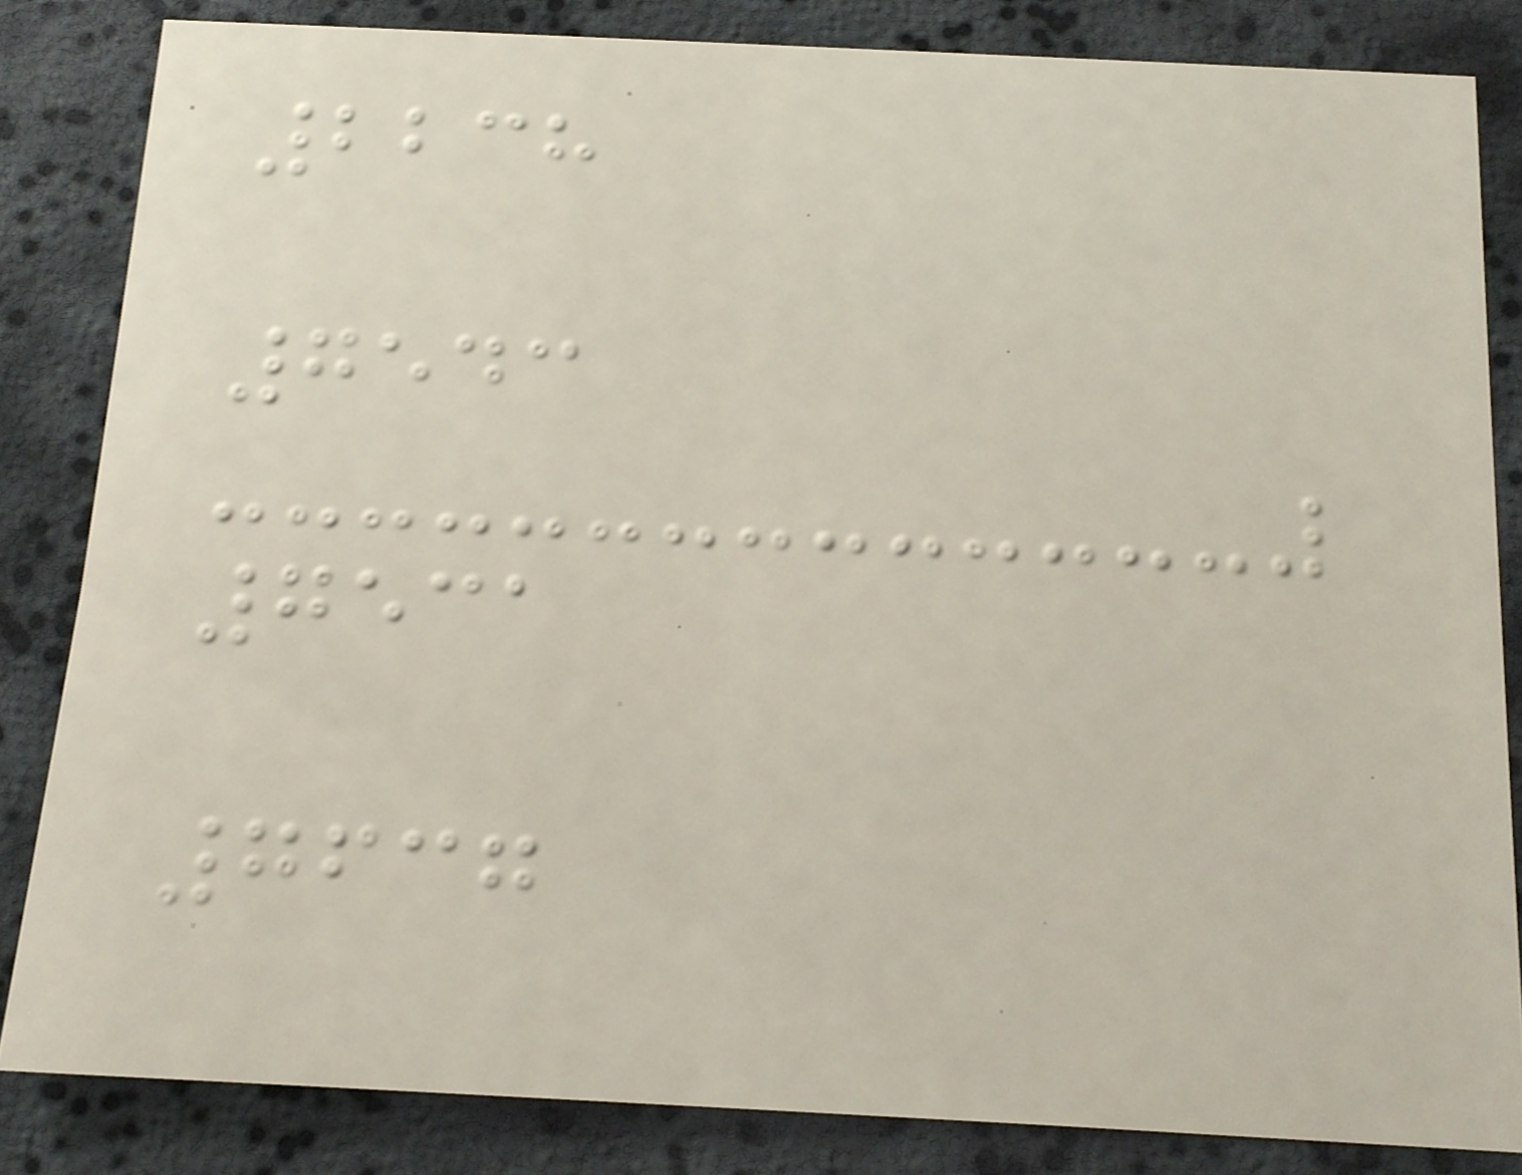2238
7543
7531
7637
